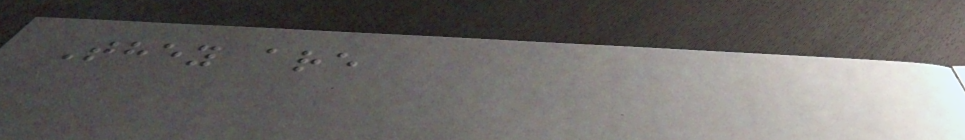They are
